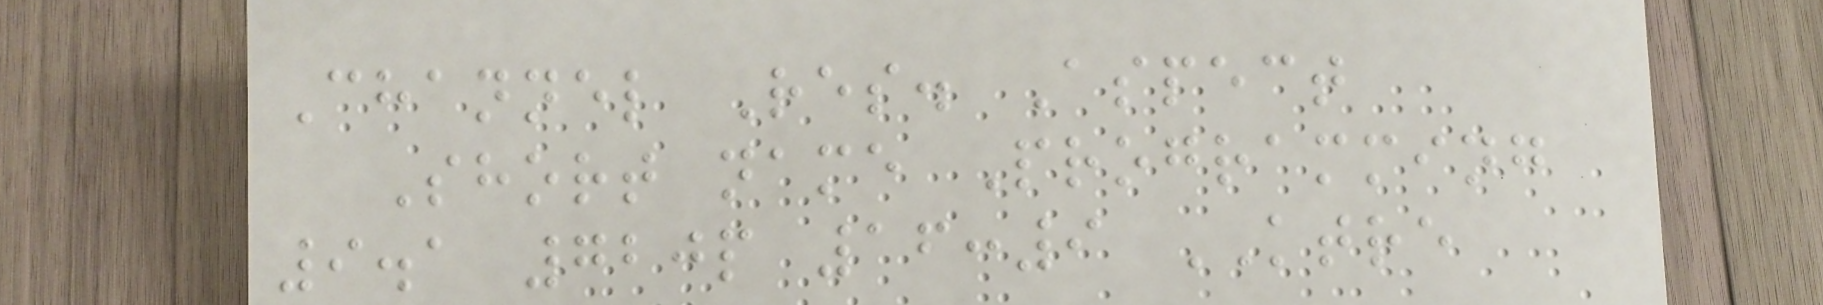Channel Res. Aspect
Short name Programming
9.1 720p 16:9 KTRE
